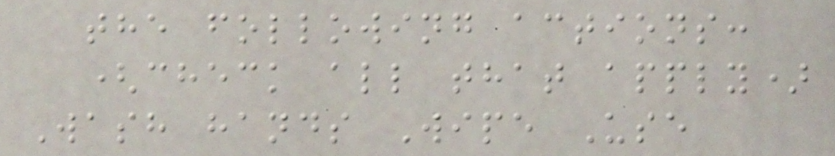the following actions:
(check all that apply)
Wash hands Wipe Use
